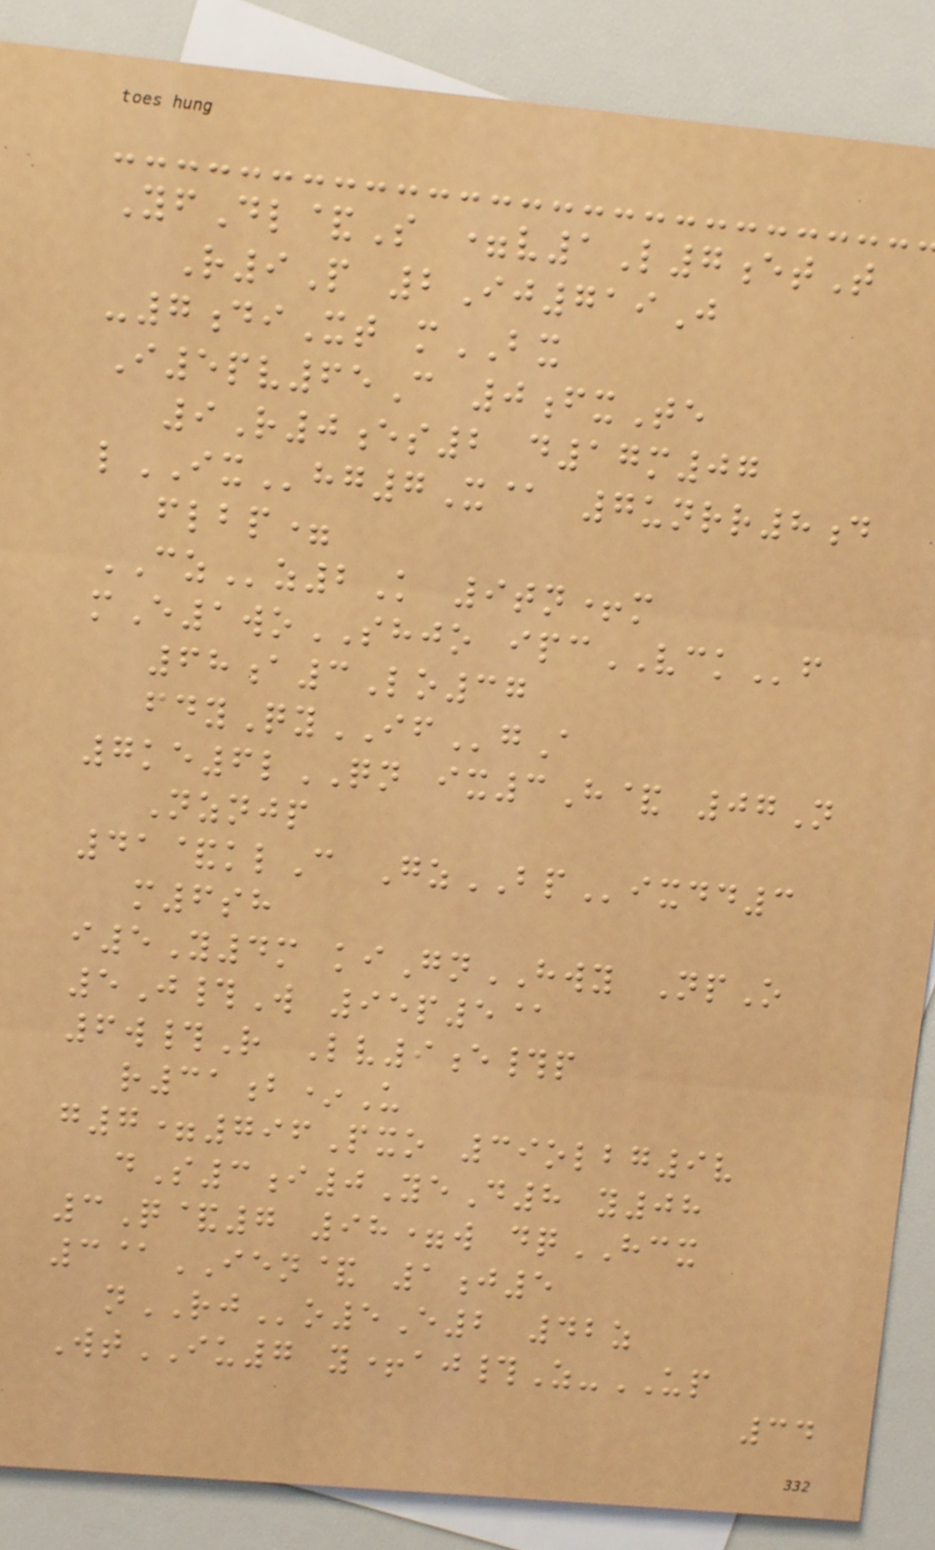YfDl&S =v1L7etT
R9P 2Ij719J
-7diXt mBX
I5pv65C 0fxTe
9R0es2 d17m07
lIXhg7X@ 7unrr8d
flbp=
CZz2K 9tn+m
mE1woSHJO ipcVCKf
68a3Lo37
fdyQyIFgA
7ke6lQN ix3H& 07N
Nznjp
41&klC GzBPixdd3
m6sh
i5Y4m kiGnHWY NpO
5J#W 95p5@
6w#R Lv9e#p
r31b*U
g7=796Pxo 39olbg9v
dS3i0YeD8 y08
3Q&7 98=w dqHCX
3@IEN& 1j5
nRJo5E2 42z
WtIU7 y+aj#Z-UP
34
